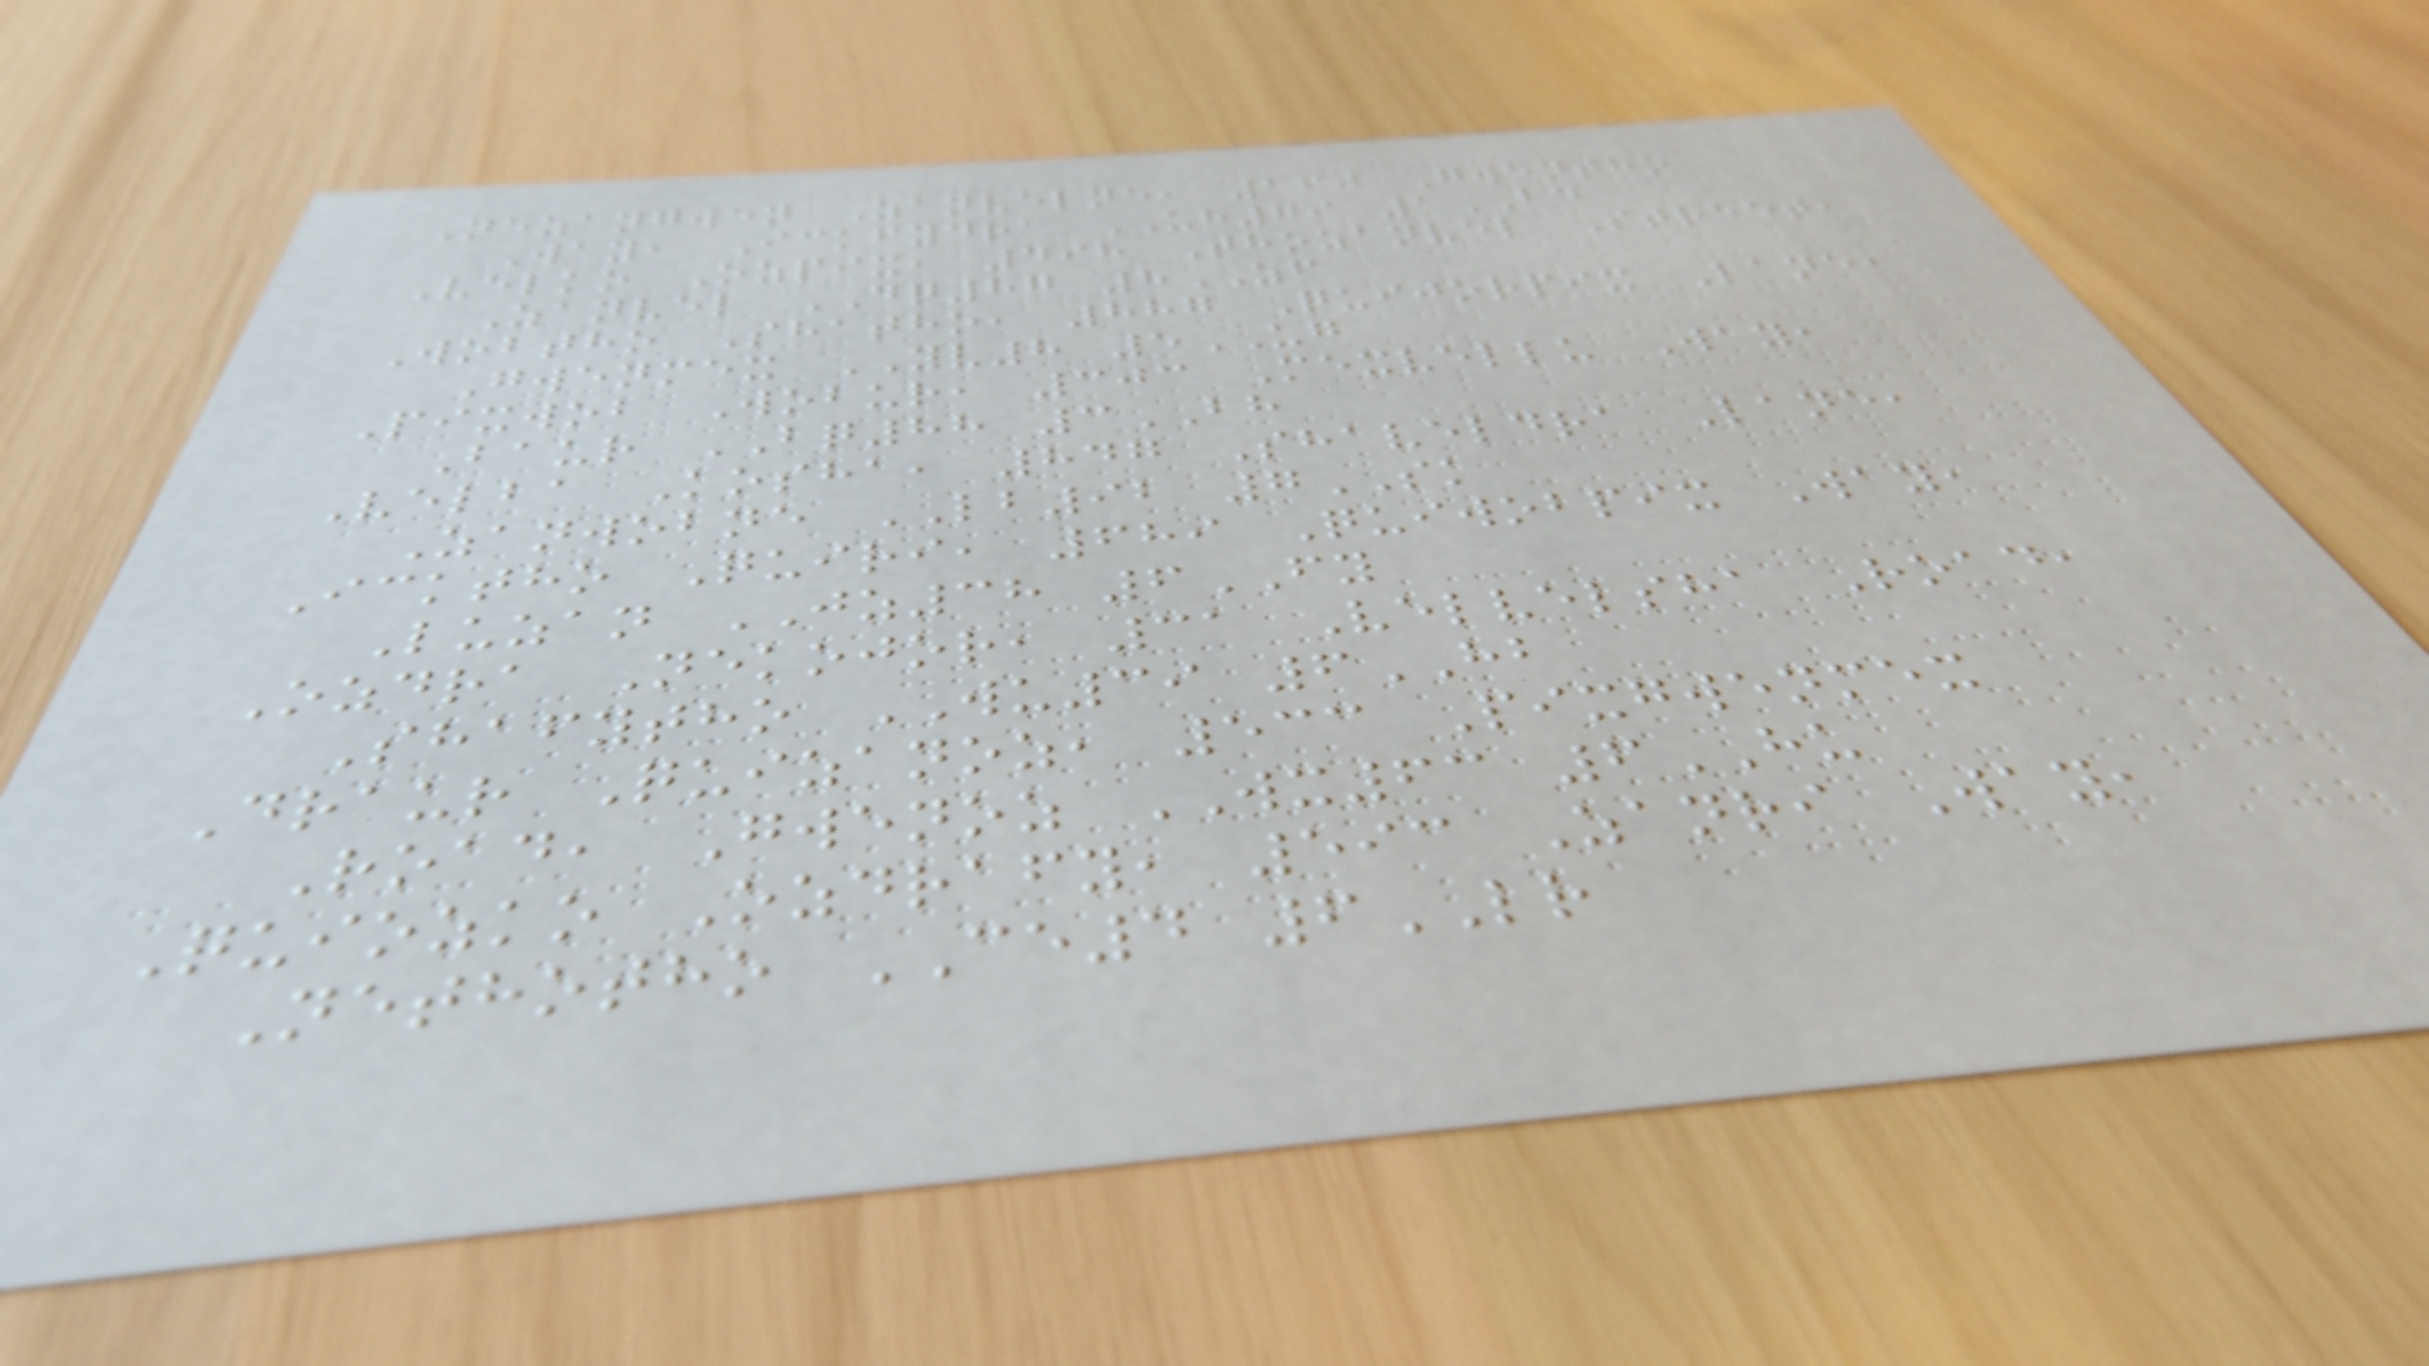Nezangwen Zanvelne, 160 Gwentho
Way, Ickfydra UH79 1BD
Velko Ozpix, 498 Thozanvel Street,
Zanvel DQ87 8ZF
Wobtho Shatho, 887 Quijorpix Lane,
Gwenmex YV8 5UG
Pixwob Wobur, 303 Mexvellu Way,
Baur BQ88 3BH
Velba Kosha, 847 Shaveldra Lane,
Zanwobne LB92 7SK
Icktho Quiri, 689 Quiwobpix Way,
Luzan JZ38 6FY
Ozdra Nekojor, 31 Velvelsha Road,
Shafytho WU39 6HB
Draur Quizanoz, 533 Pixgwenmex
Road, Gwenoz WX63 6HU
Quiozko Ozdrafy, 593 Zanri Way,
Nethotho CE4 6LR
